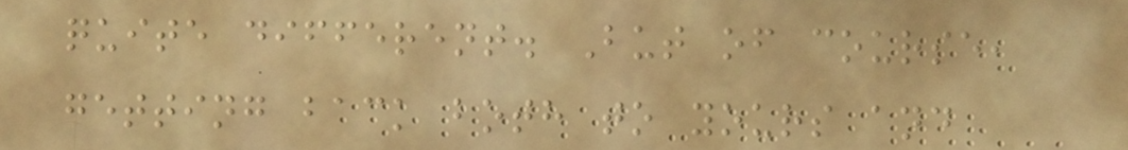quite different. But of course,
getting back both to yours and
